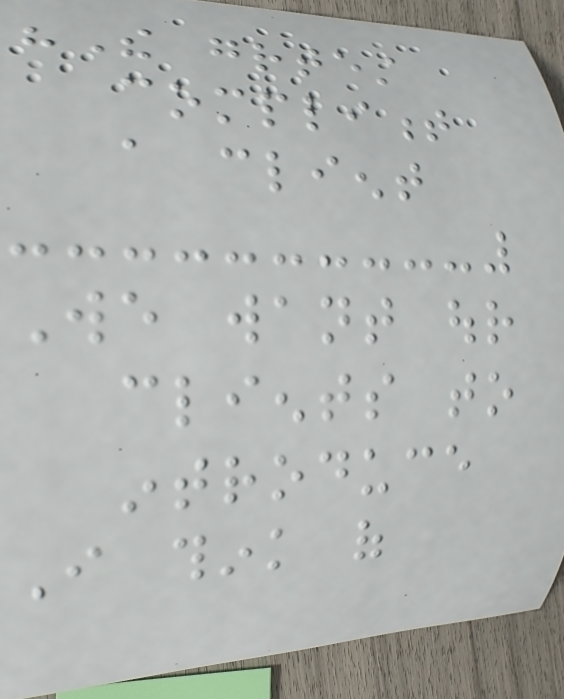"The greatest
compliment
a client
We want our
clients to
introduce
I think of
